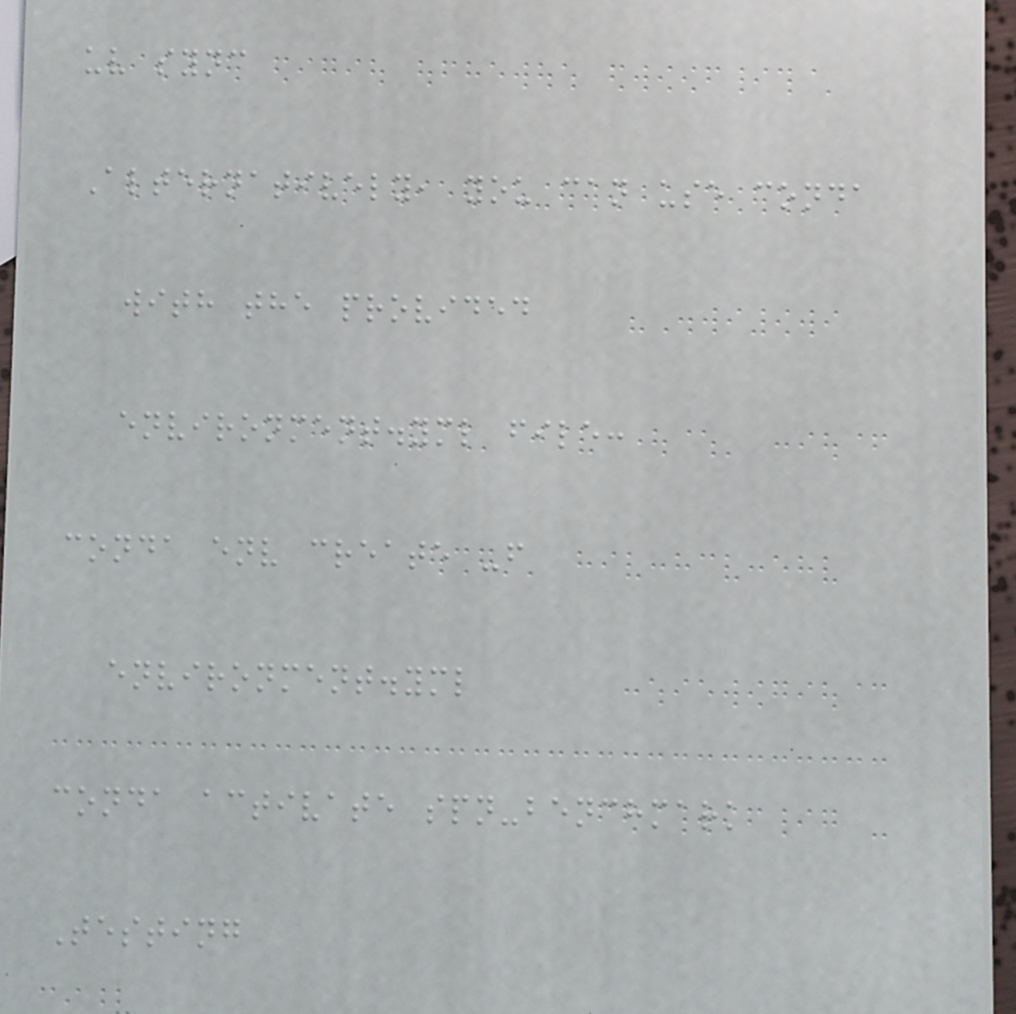uv sync
Alternatively, you can use conda
with the provided
environment.yml file:
conda env create -f
environment.yml
conda activate spn-benchmark
Testing
